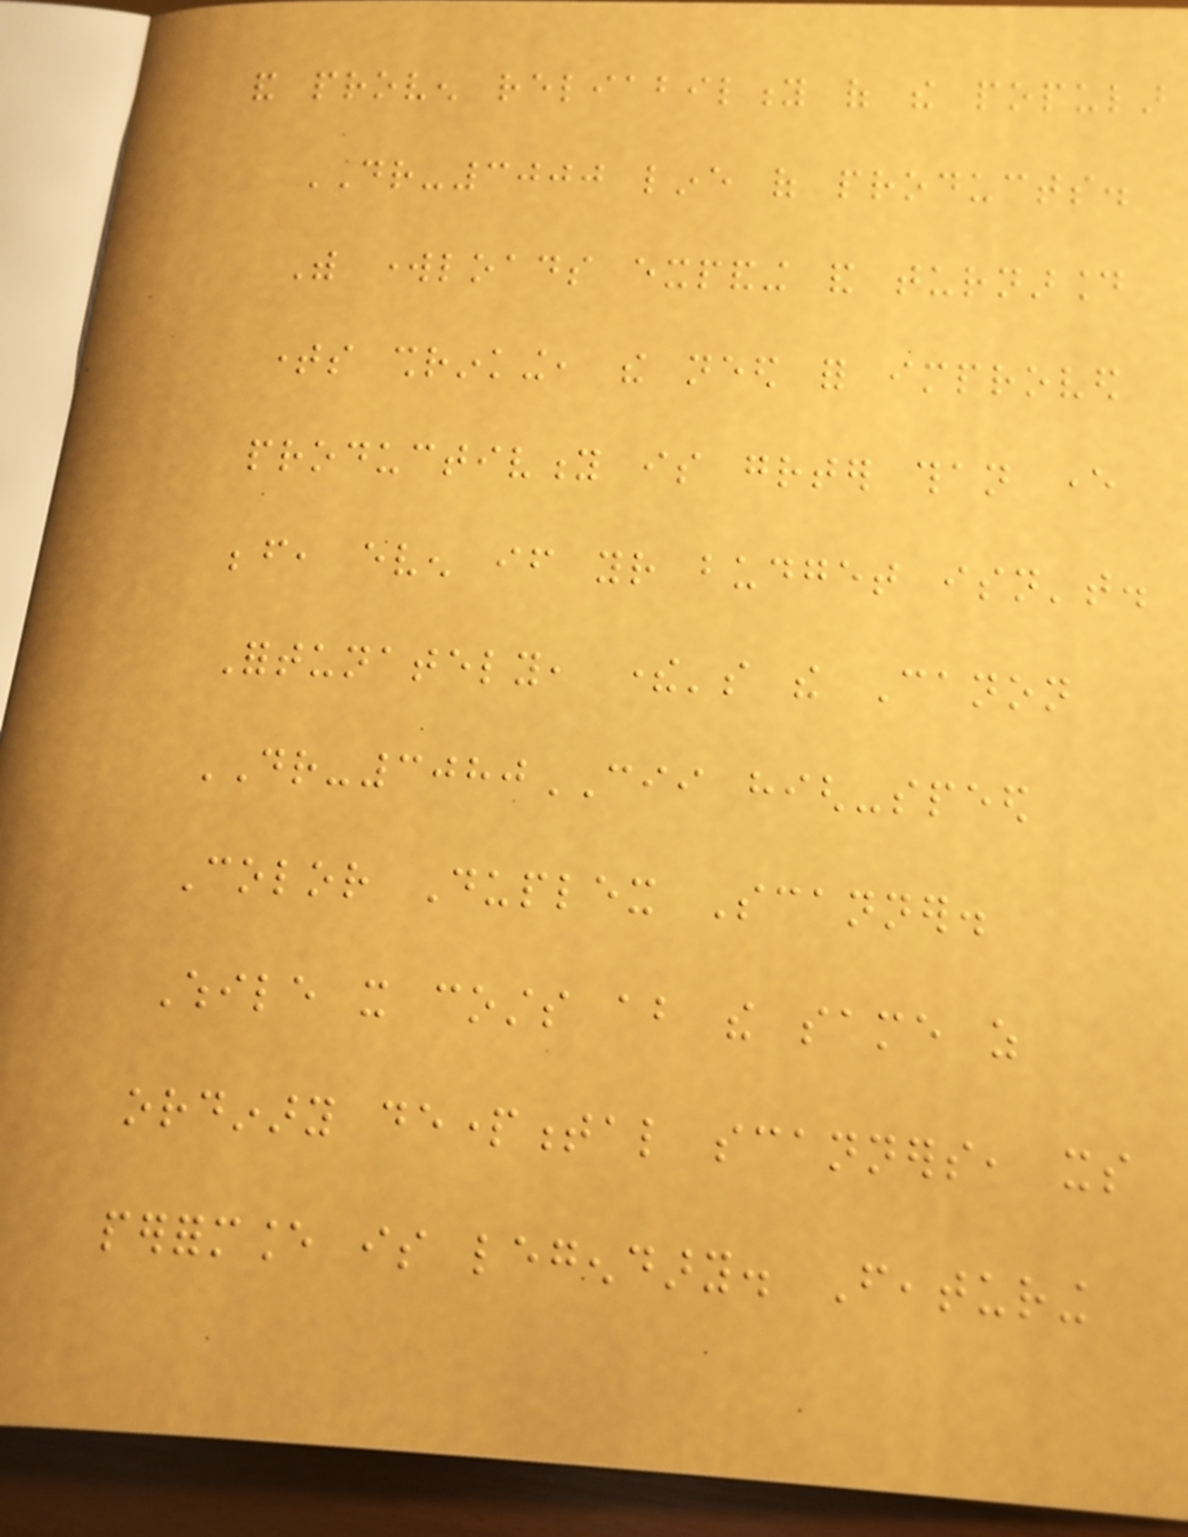and proven reliability of the popular
DR-3000 line of products.
With workloads expanding and turnaround
times shrinking, the need for improved
productivity is greater than ever
before, even if your budget isn't.
Fortunately, there's the Canon
DR-3080CII high-speed
Color Duplex Scanner.
While it costs about the same as
ordinary departmental scanners, its
performance is legendary. Featuring
